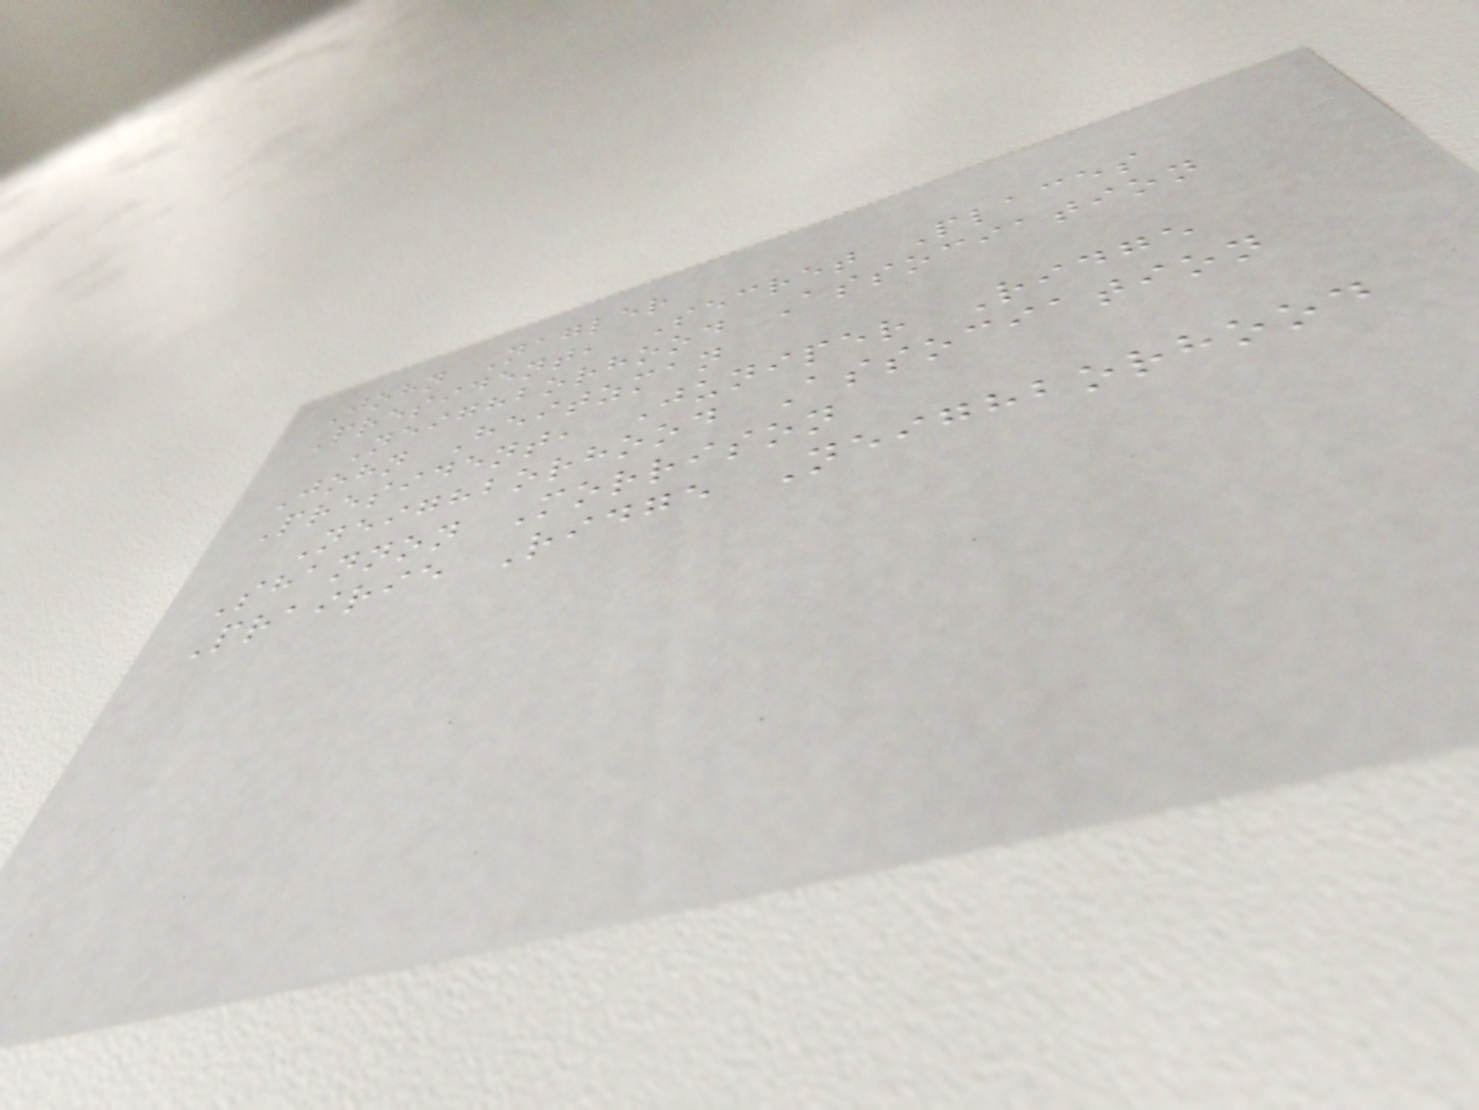John Nagler
President, Secret Places
Neighborhood Association
John Heitzman
President, Juniper Ridge
Neighborhood Association
Shannon Morrison
Prairie Ridge Neighborhood
